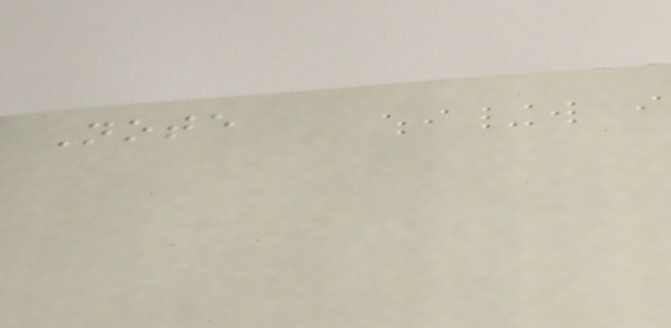Note
